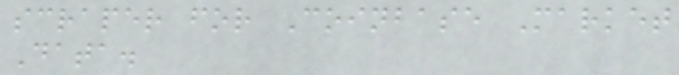scraper for Coinbase Market
Data.
